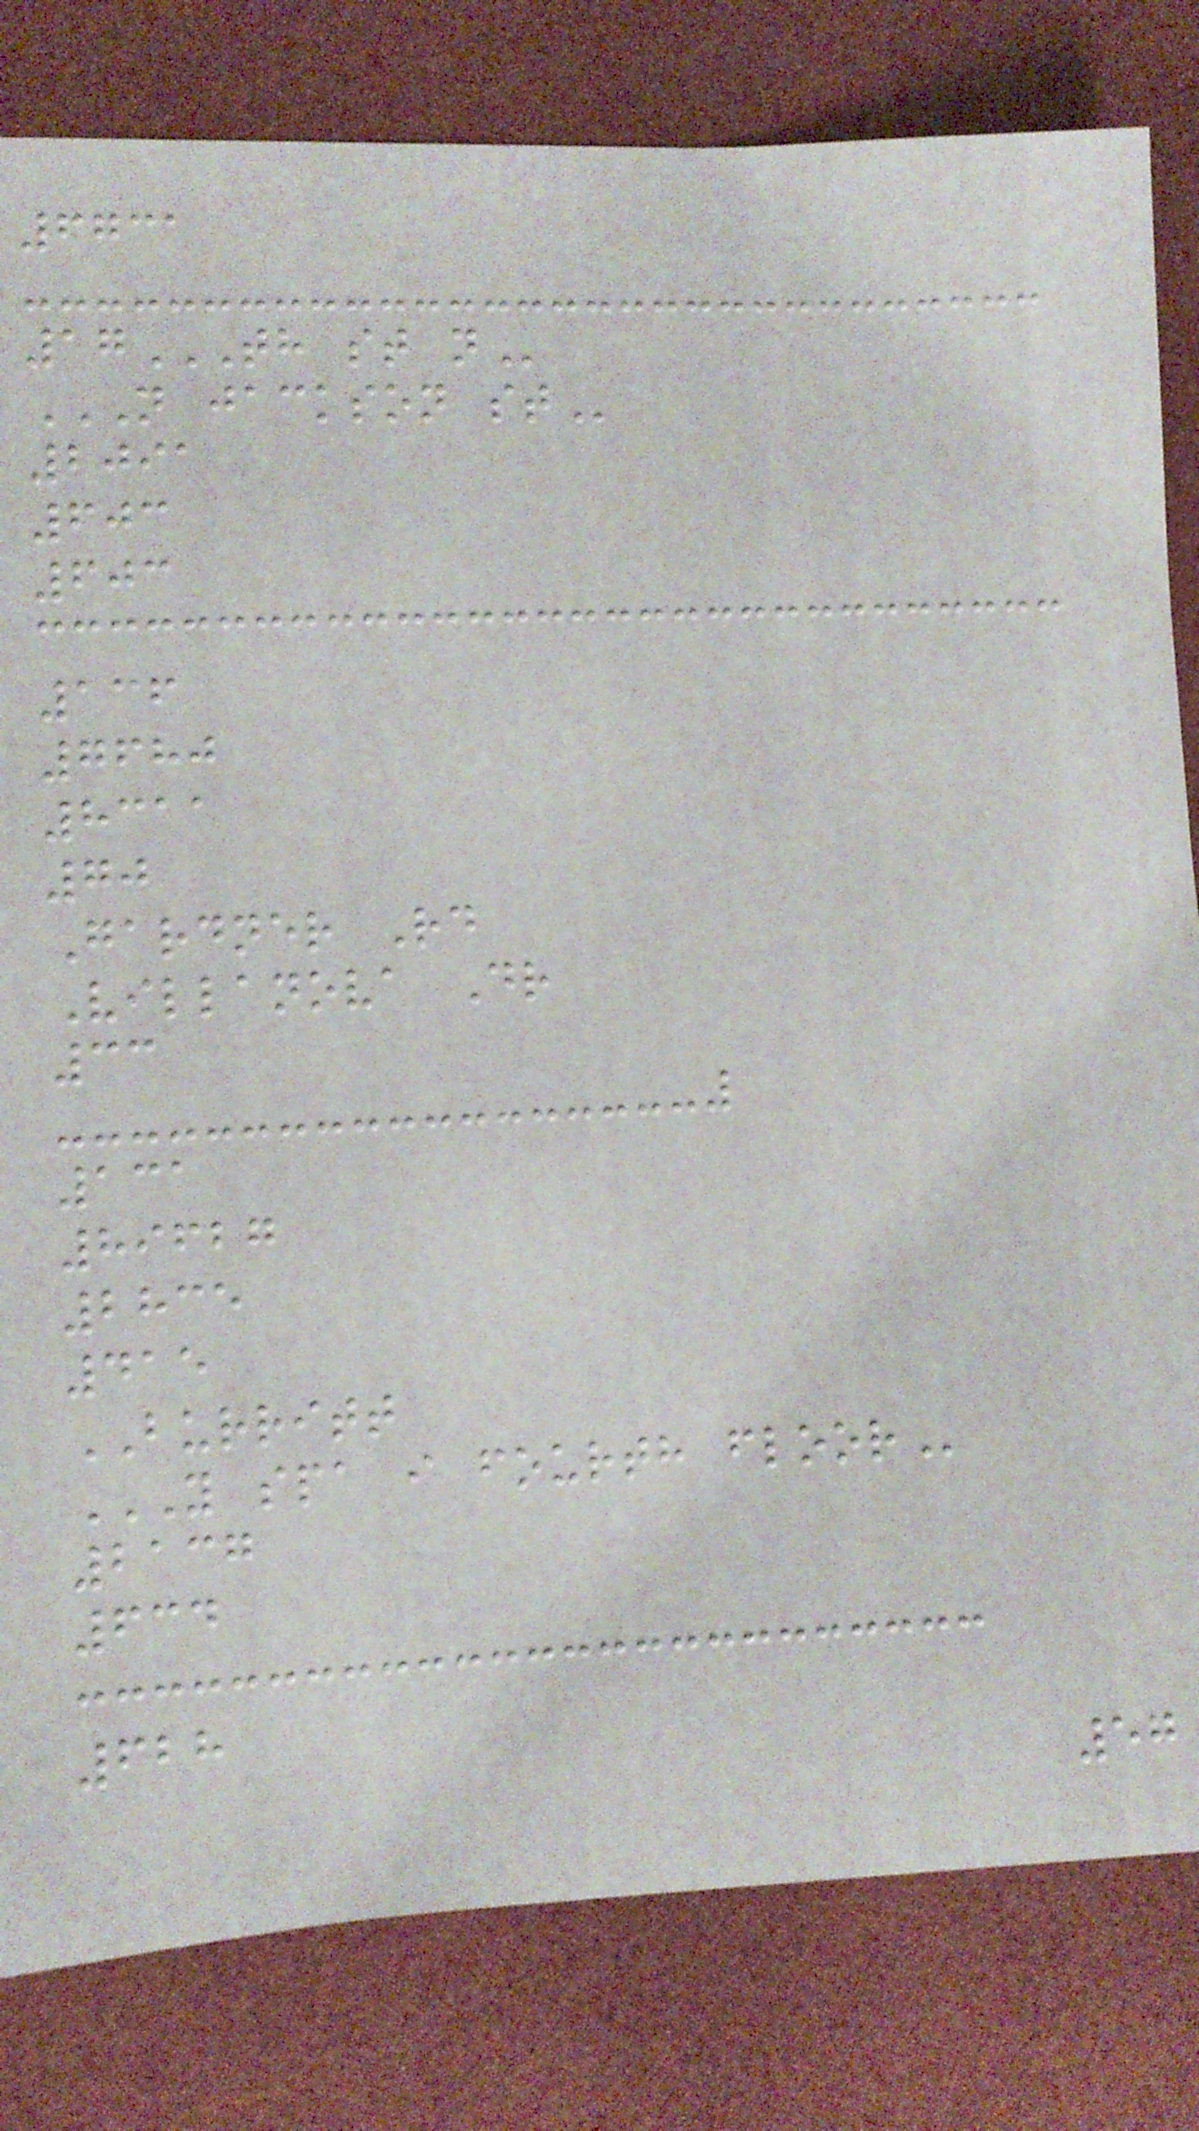6731
17TH ST N
N JACKSON ST
2091
603
603
136
7680
8311
70
Gardner Rd
Villanova Dr
33
131
89627
2835
415
BURRITT
Y SPA I FOURTH FLOOR
2137
634
628
57
